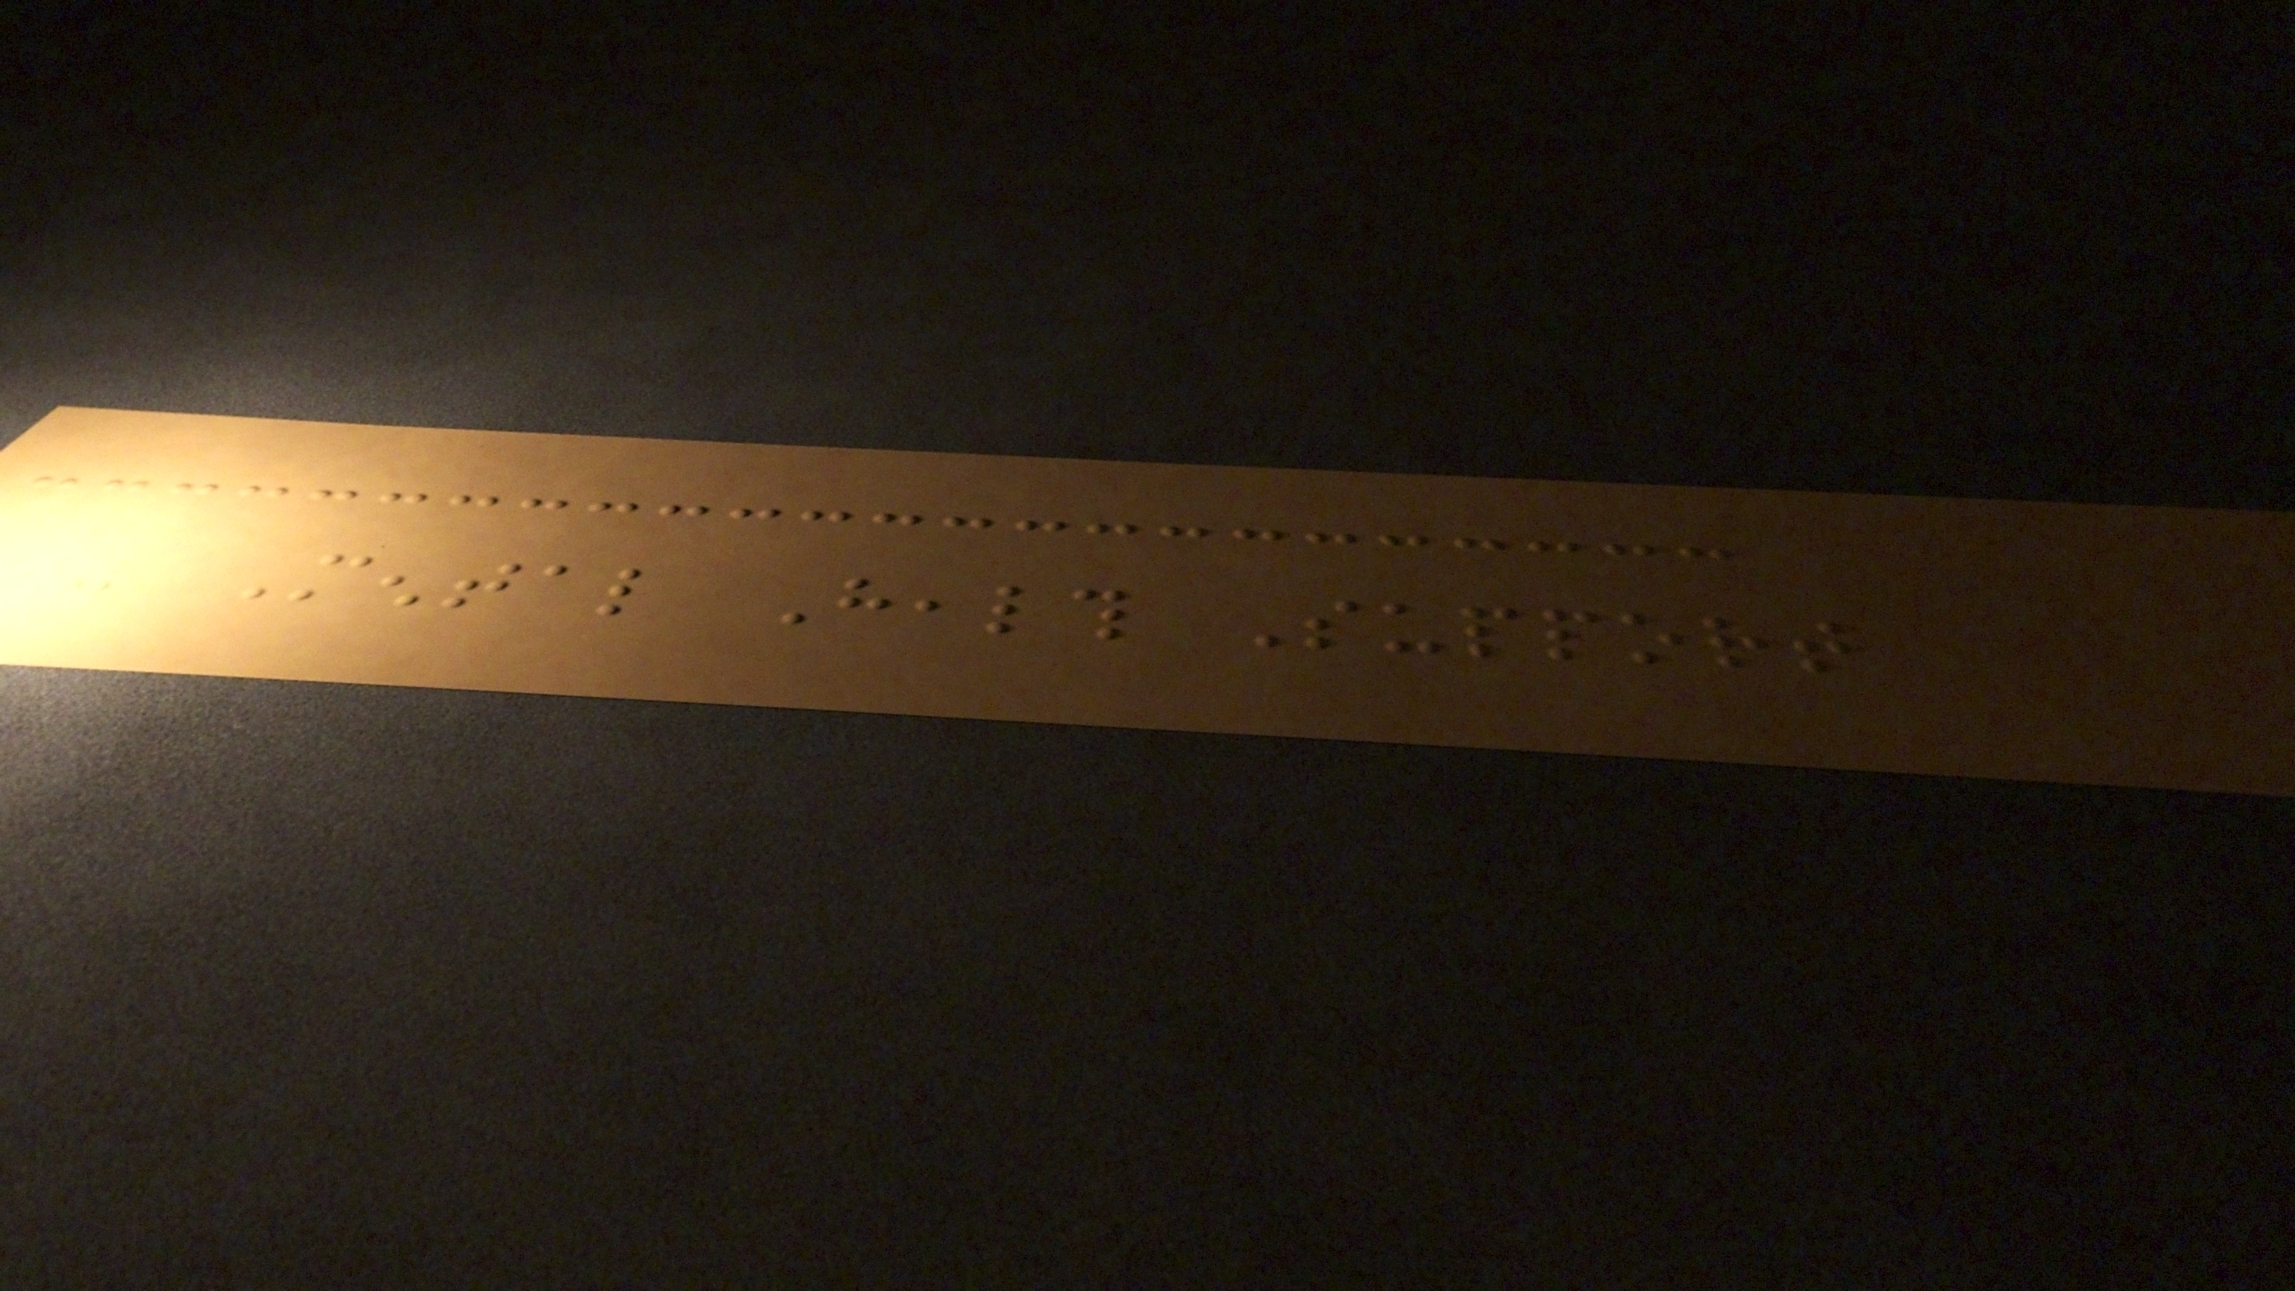- Mental Health Support
